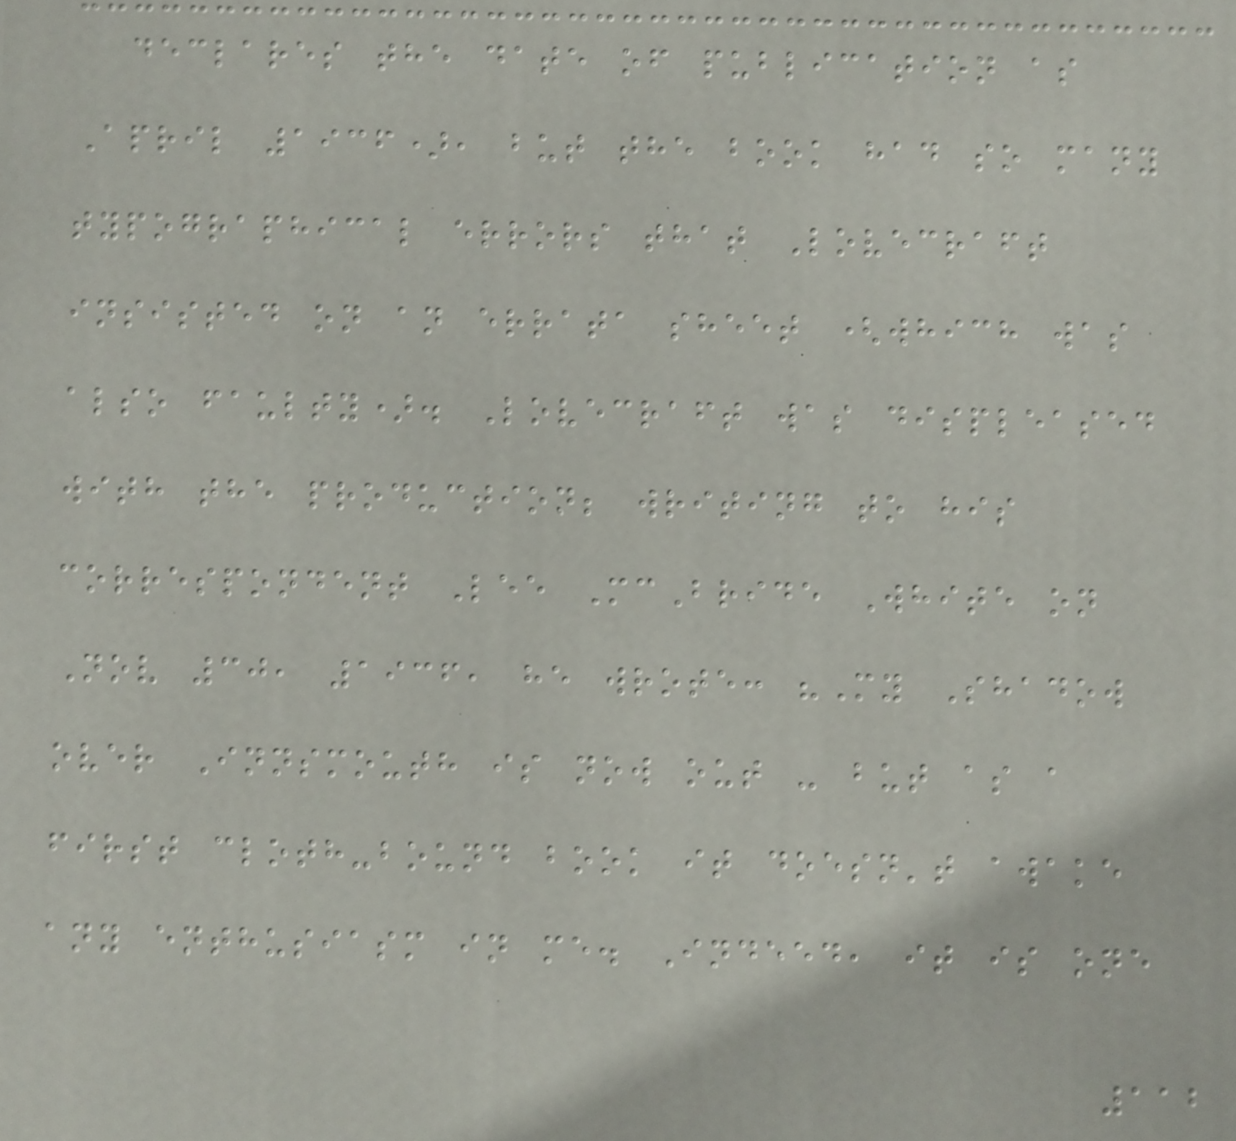declares the date of publication as
April 1936), but the book had so many
typographical errors that Lovecraft
insisted on an errata sheet (which was
also faulty). Lovecraft was displeased
with the production; writing to his
correspondent Lee McBride White on
Nov 30, 1936, he wrote: "My Shadow
over Innsmouth is now out - but as a
first cloth-bound book it doesn't awake
any enthusiasm in me. Indeed, it is one
112
